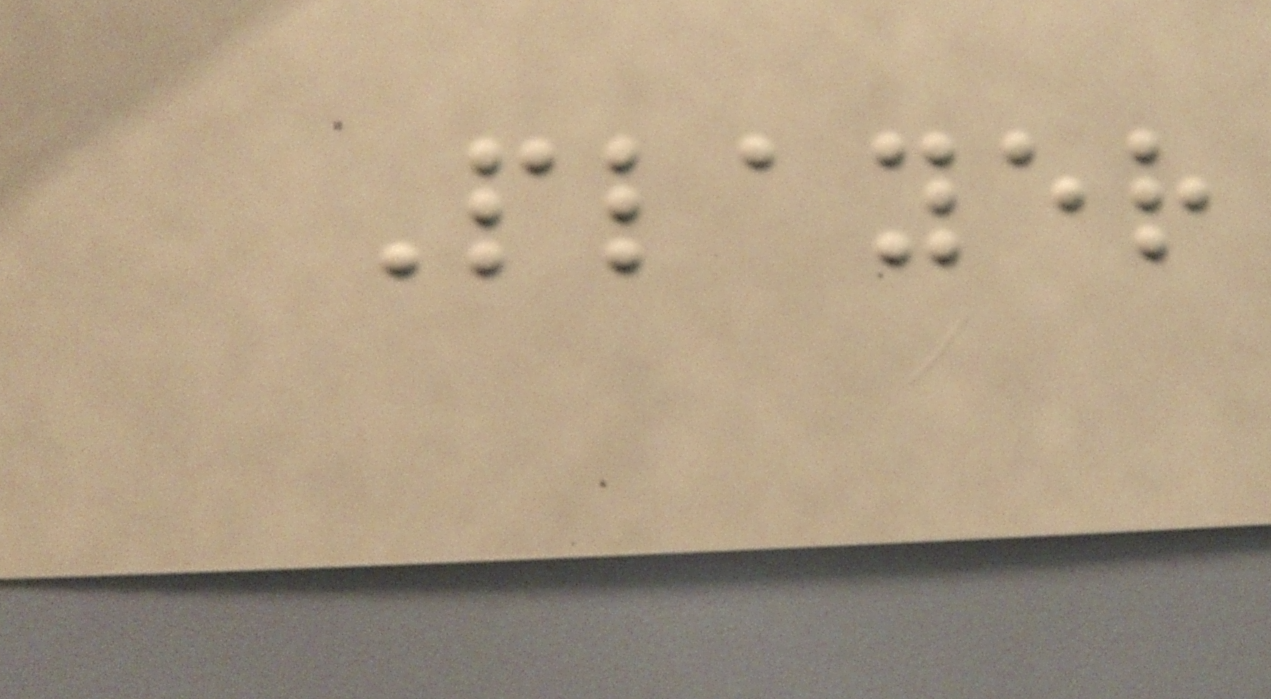Player
